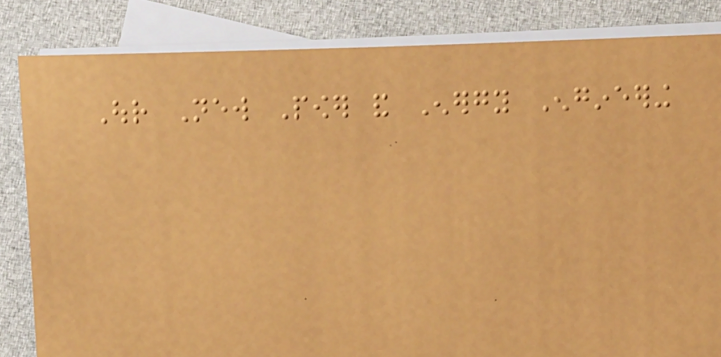Our New Power and Energy Engineering
